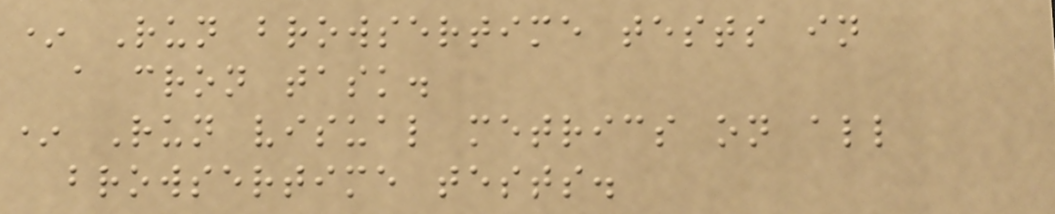* Run browsertime tests in
a cron task.
* Run visual metrics on all
browsertime tests.
